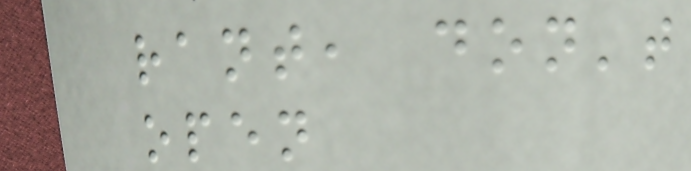rant, don't
open
